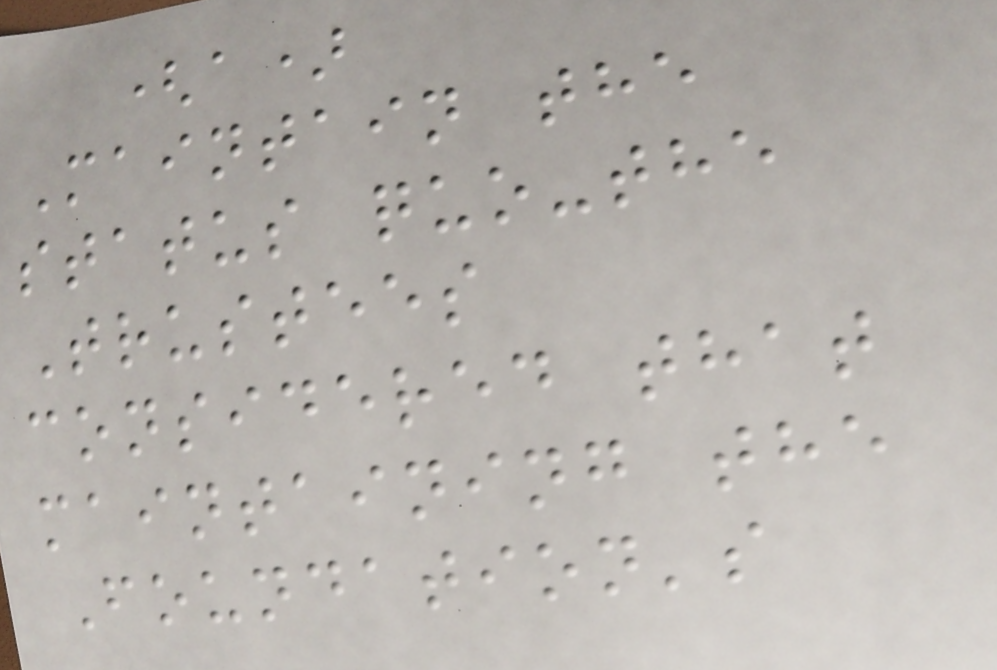(a)
Maintain the
status quo-the
Trustees
considered that
maintaining the
Foundation's
